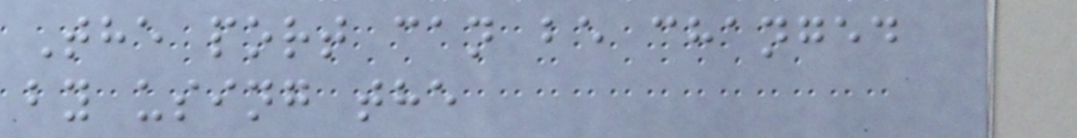The port can be changed
by using the
